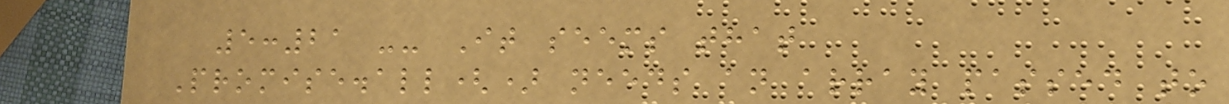5:21 -- It seems that
Promise.all() needs an array passed to
